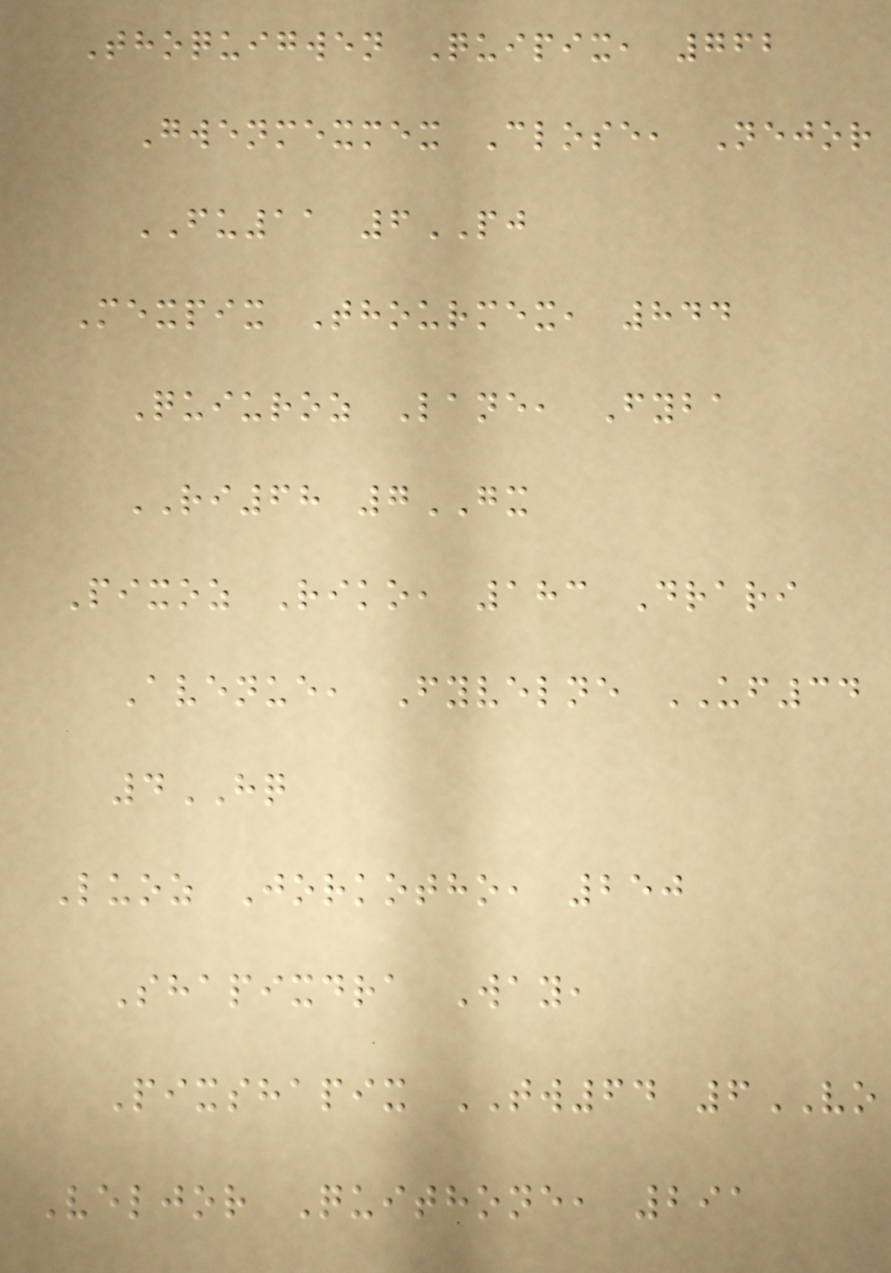Thoquigwen Quipix, 762
Gwenmexmex Close, Nejor
FU11 6PJ
Mexpix Thourmex, 844
Quiuroz Lane, Fyba
RI68 7GX
Pixoz Riko, 183 Drari
Avenue, Fyvelne UF34
4HQ
Luoz Jorkotho, 250
Shapixdra Way,
Pixshapix TW64 6VO
Veljor Quithone, 291
